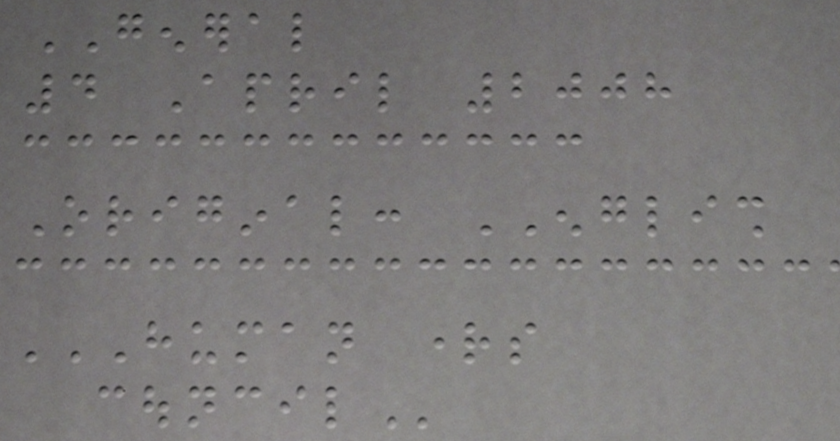GENERAL
4 April 2008
Original: ENGLISH
HUMAN RIGHTS
COUNCIL
